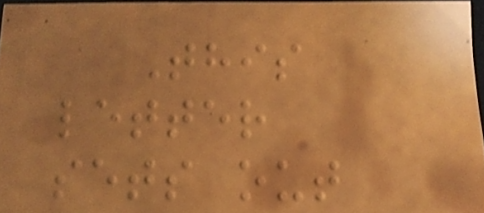This
letter
sets out
